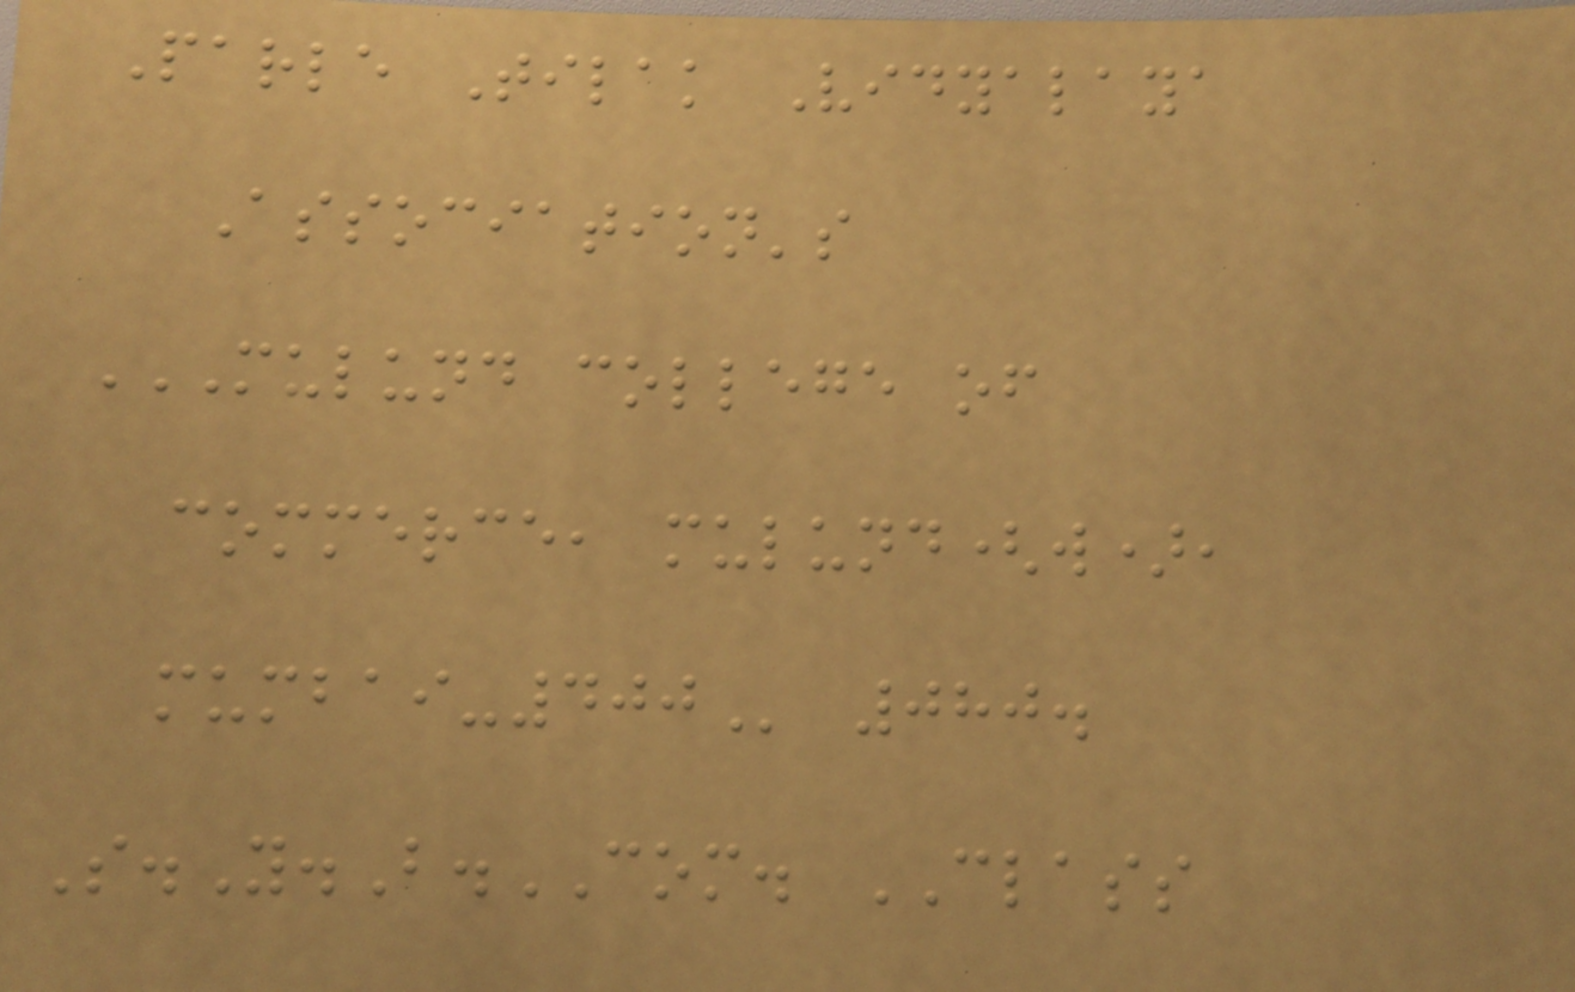Parle Tilak Vidyalaya
Association's
MULUND COLLEGE OF
COMMERCE, MULUND(W),
MUMBAI-400 080.
S.Y.B.COM. CLASS
